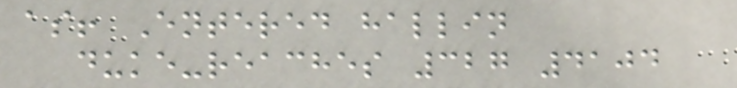as! Entered hallin
duke-reaches 327 4104
